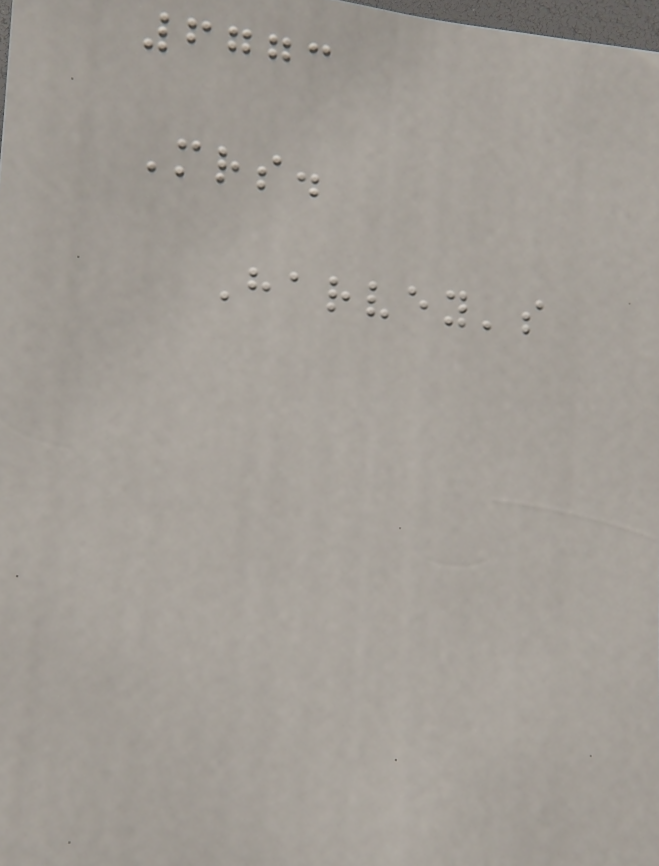6773
Mrs.
Harvey's
